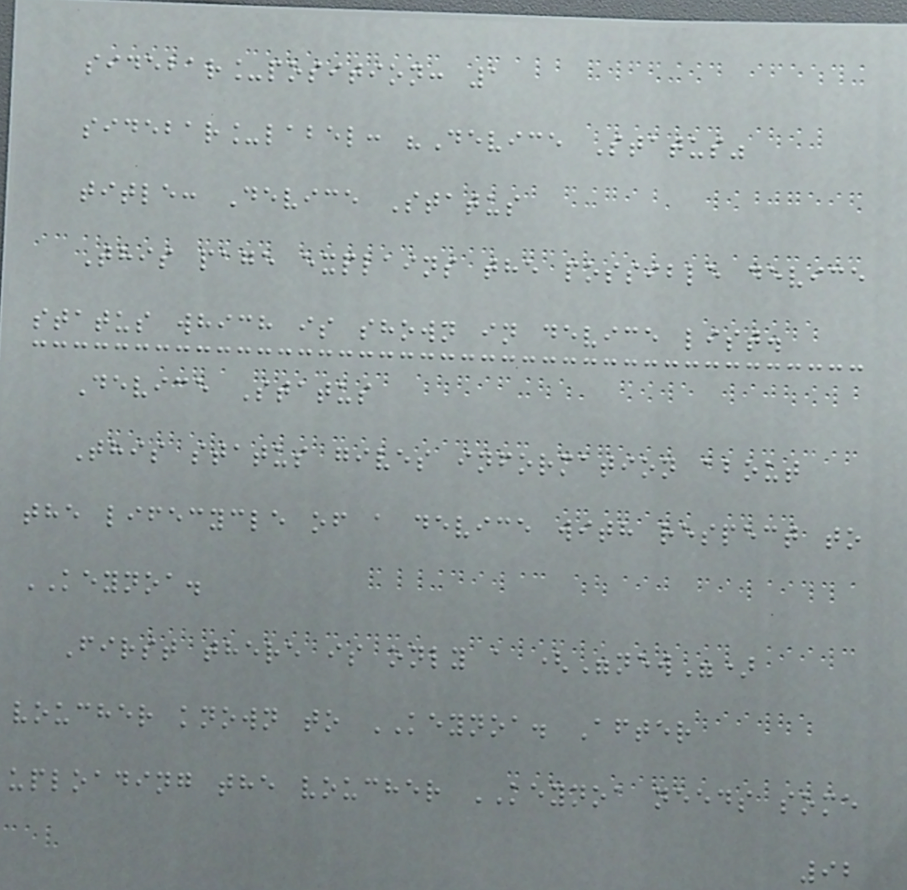sidebar_position: 1
sidebar_label: "Device Status"
title: Device Status
This page explains the possible device
status which is shown in device list.
Device Status
This status gives information about
the lifecycle of a device with respect to
KEYNOA.
First there is only a ("new")
voucher known to KEYNOA. After
uploading the voucher KEYNOA needs some
92
